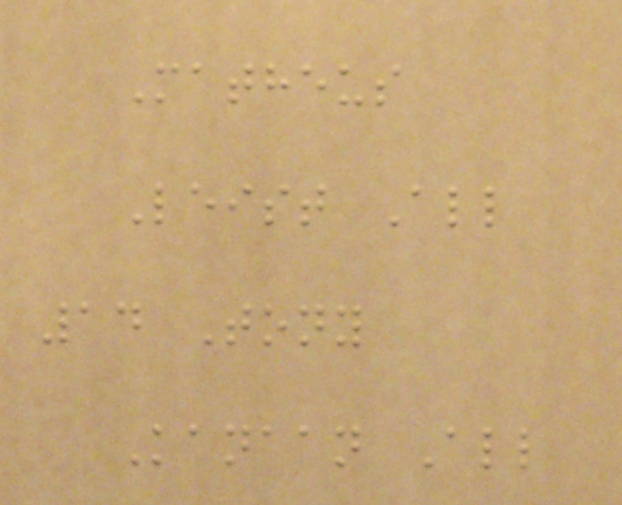Matheus
Leist All
14 Tony
Kanaan All
